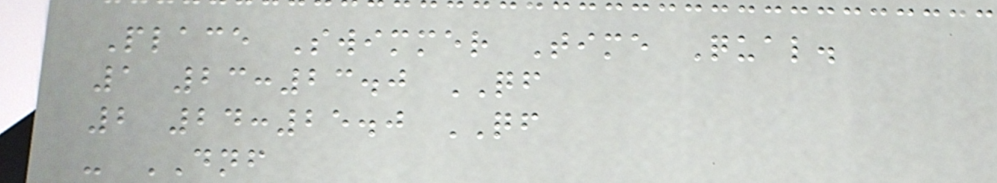Place Swimmer Time Qual.
1 23:23.0 QF
2 24:25.0 QF
- DNF
